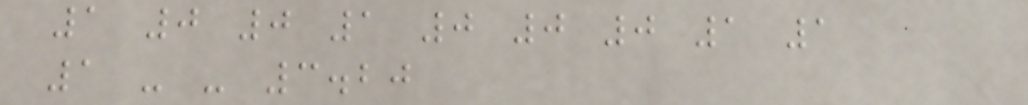1 0 0 1 0 0 0 1 1
1 - - 3.20
